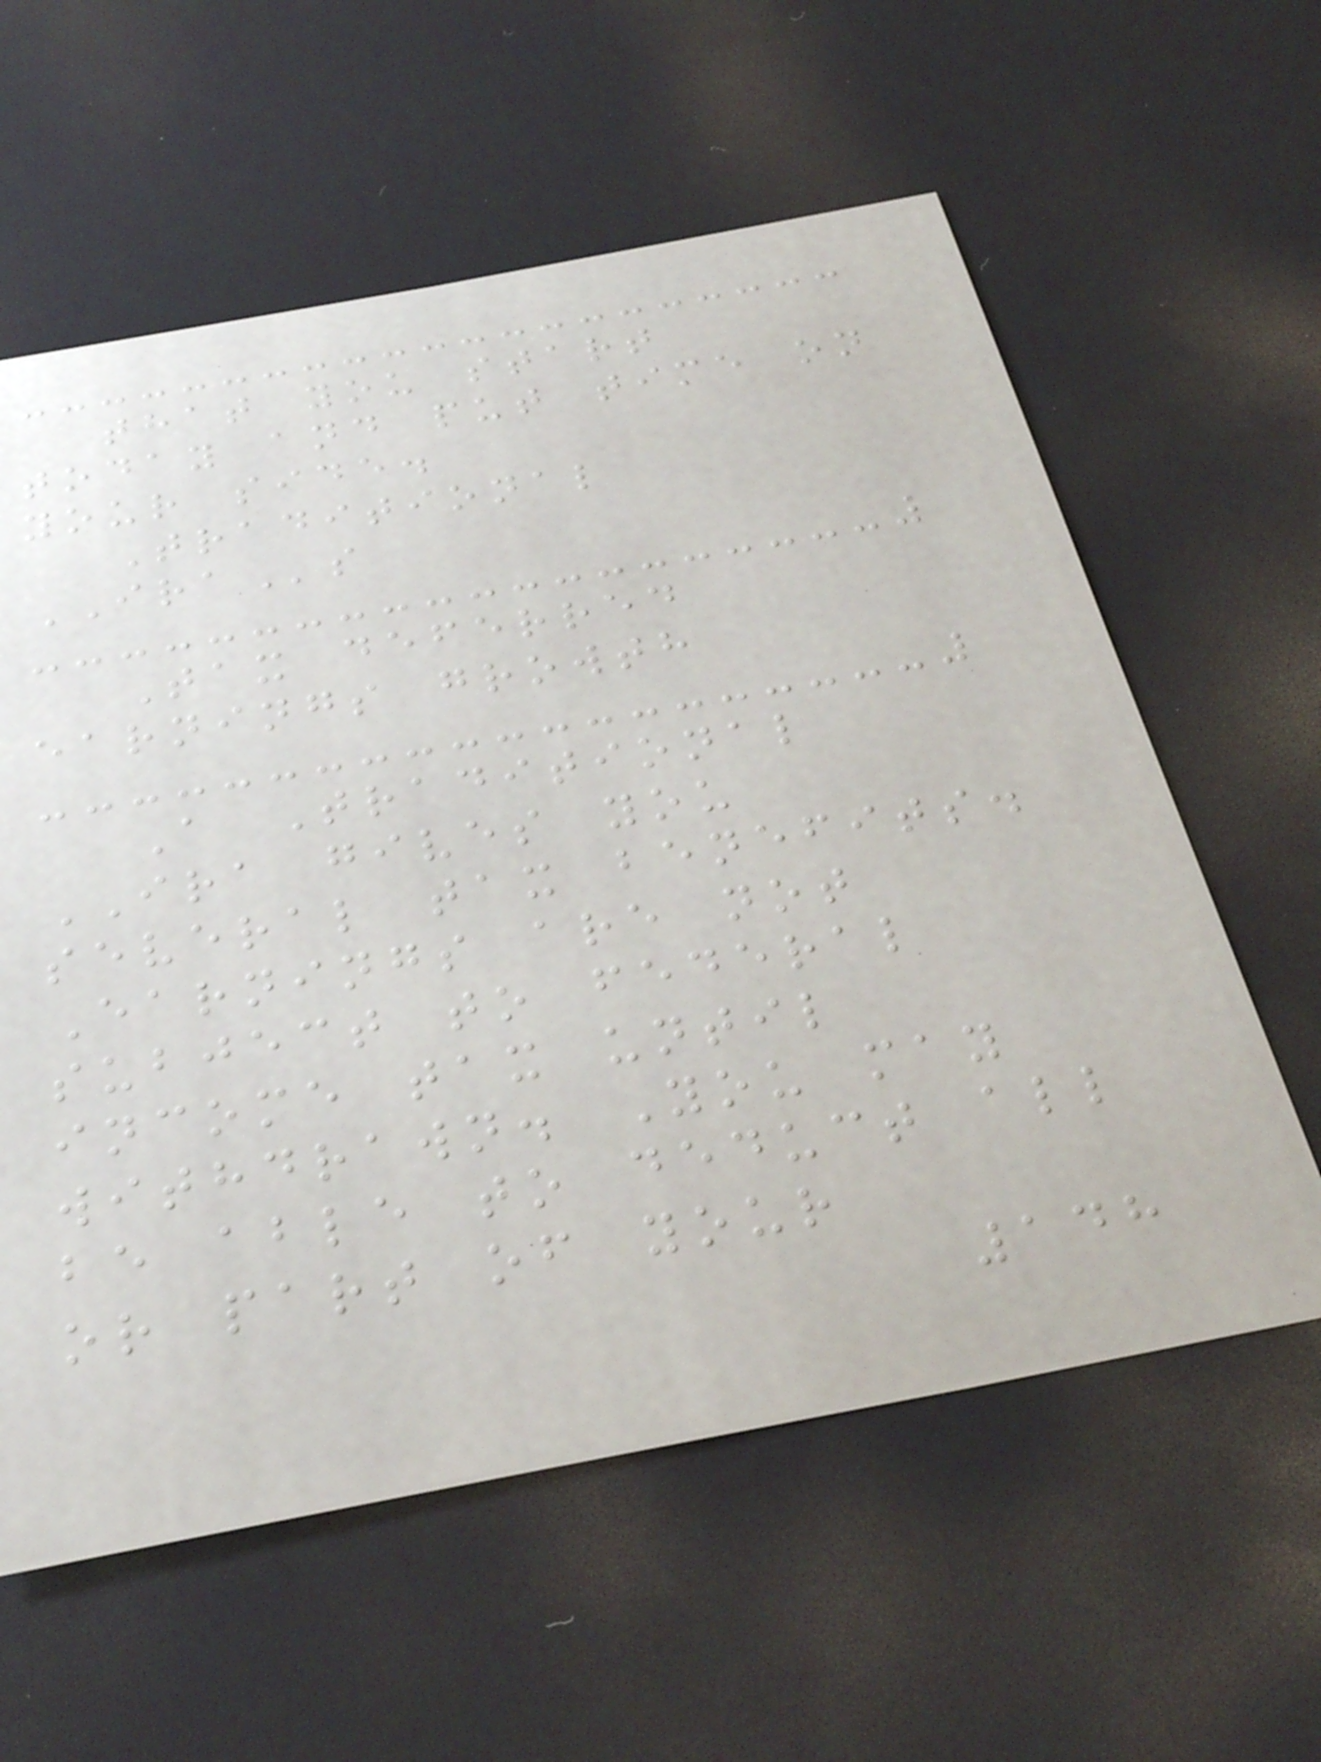that you start
today and put time on
your side.
Traditional
IRAs
Tax deferred
earnings growth
A Traditional
IRA gives you
several tax benefits.
Earnings are not
subject to federal
income tax until
withdrawn. You may
be able to deduct all
or part of your
148
